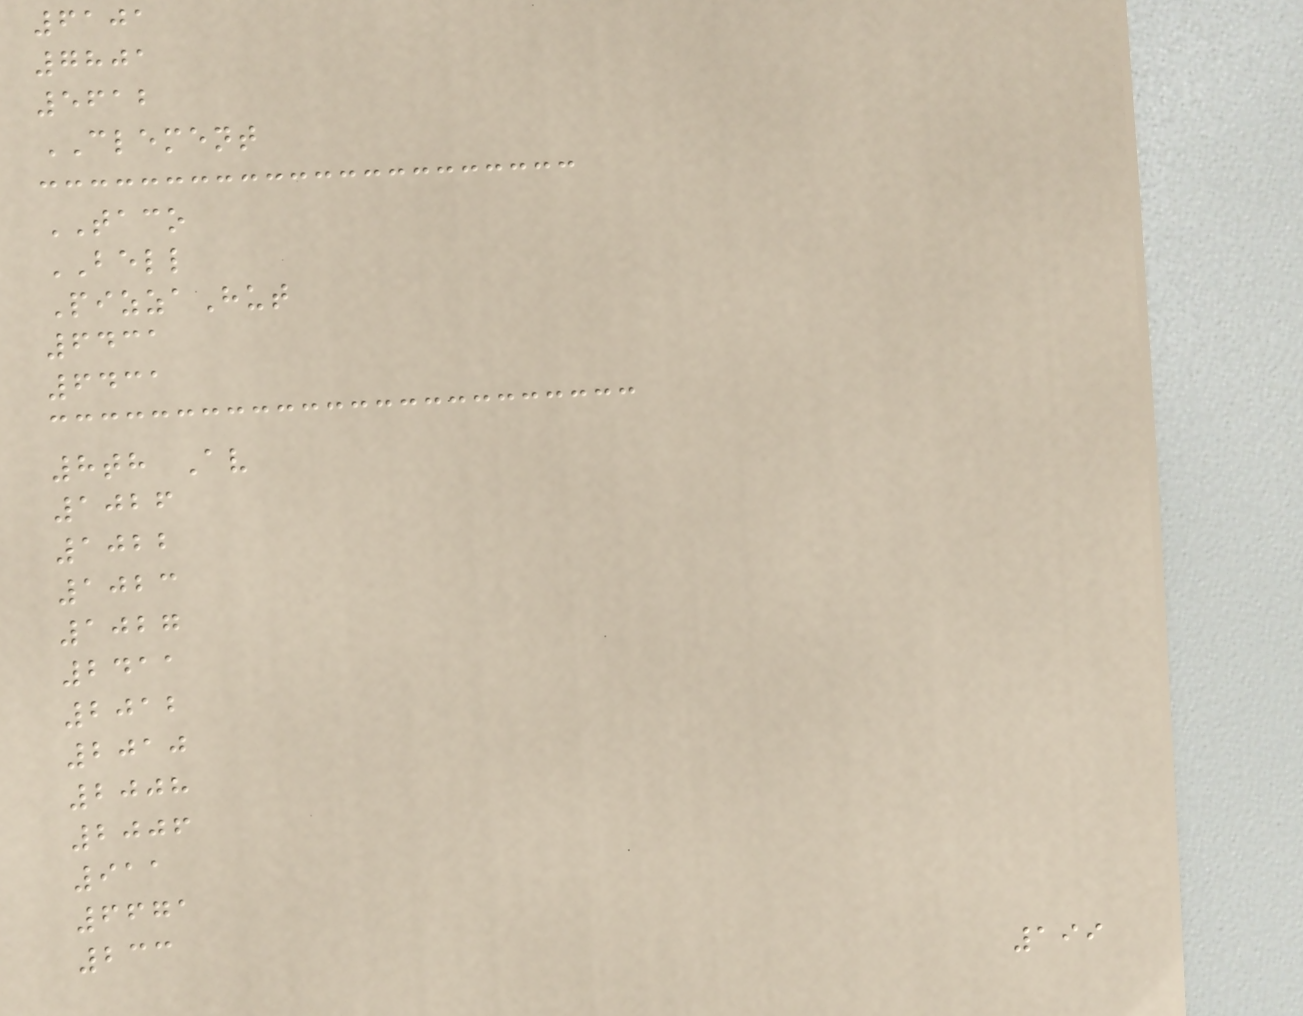6101
7801
5612
CLEMENT
TACO
BELL
PizzaHut
6431
6431
8th Av
1026
1022
1023
1027
2411
2012
2010
2008
2006
911
6671
233
199
